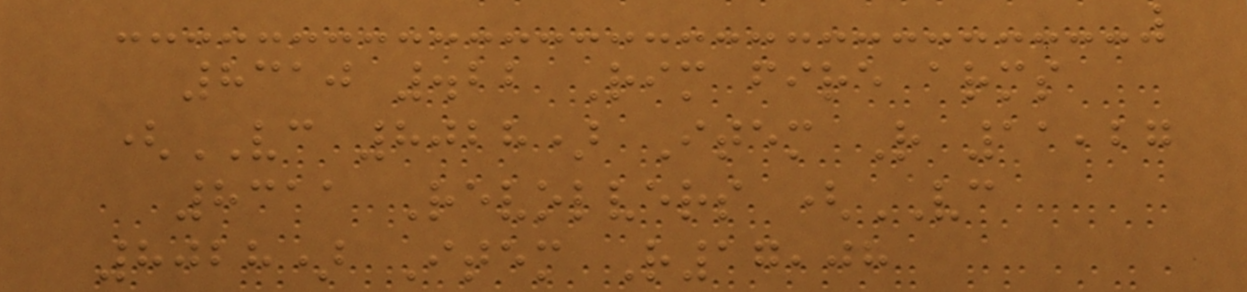8310 .22 Rim fire arms
(VC 8028) Item R 11,27
8311 Revolvers (VC
8028) Item R17,08
